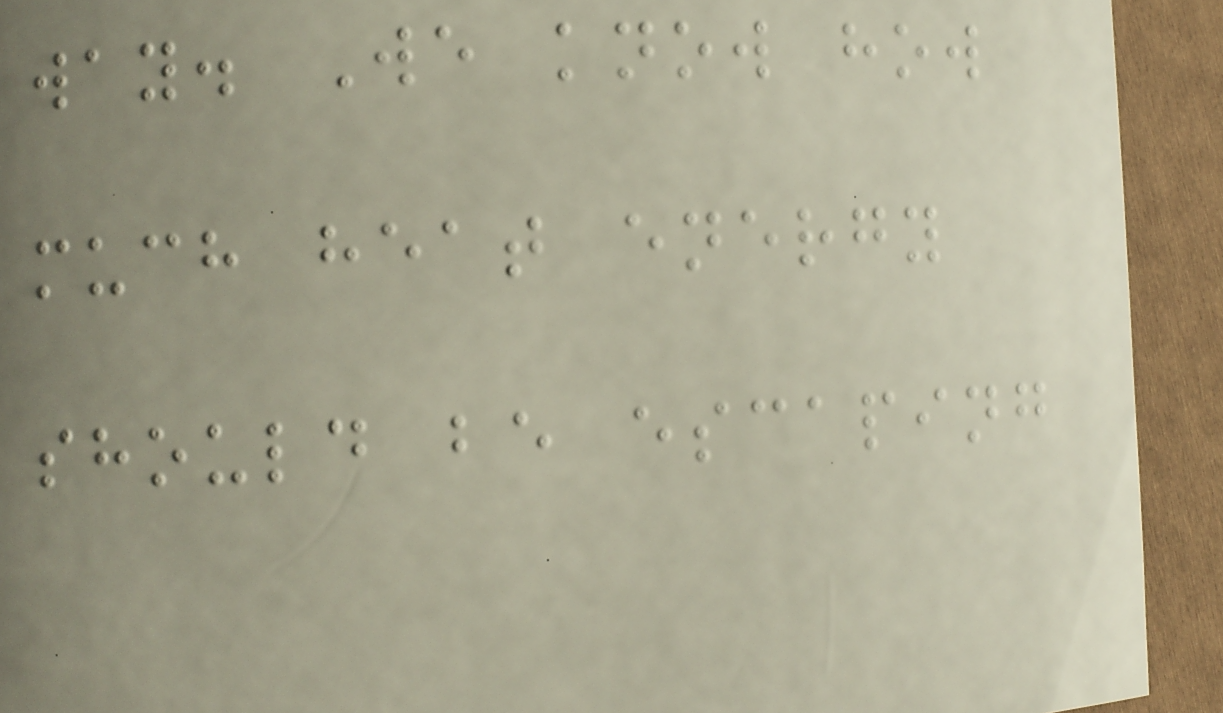way. We know how
much heat energy
should be escaping
